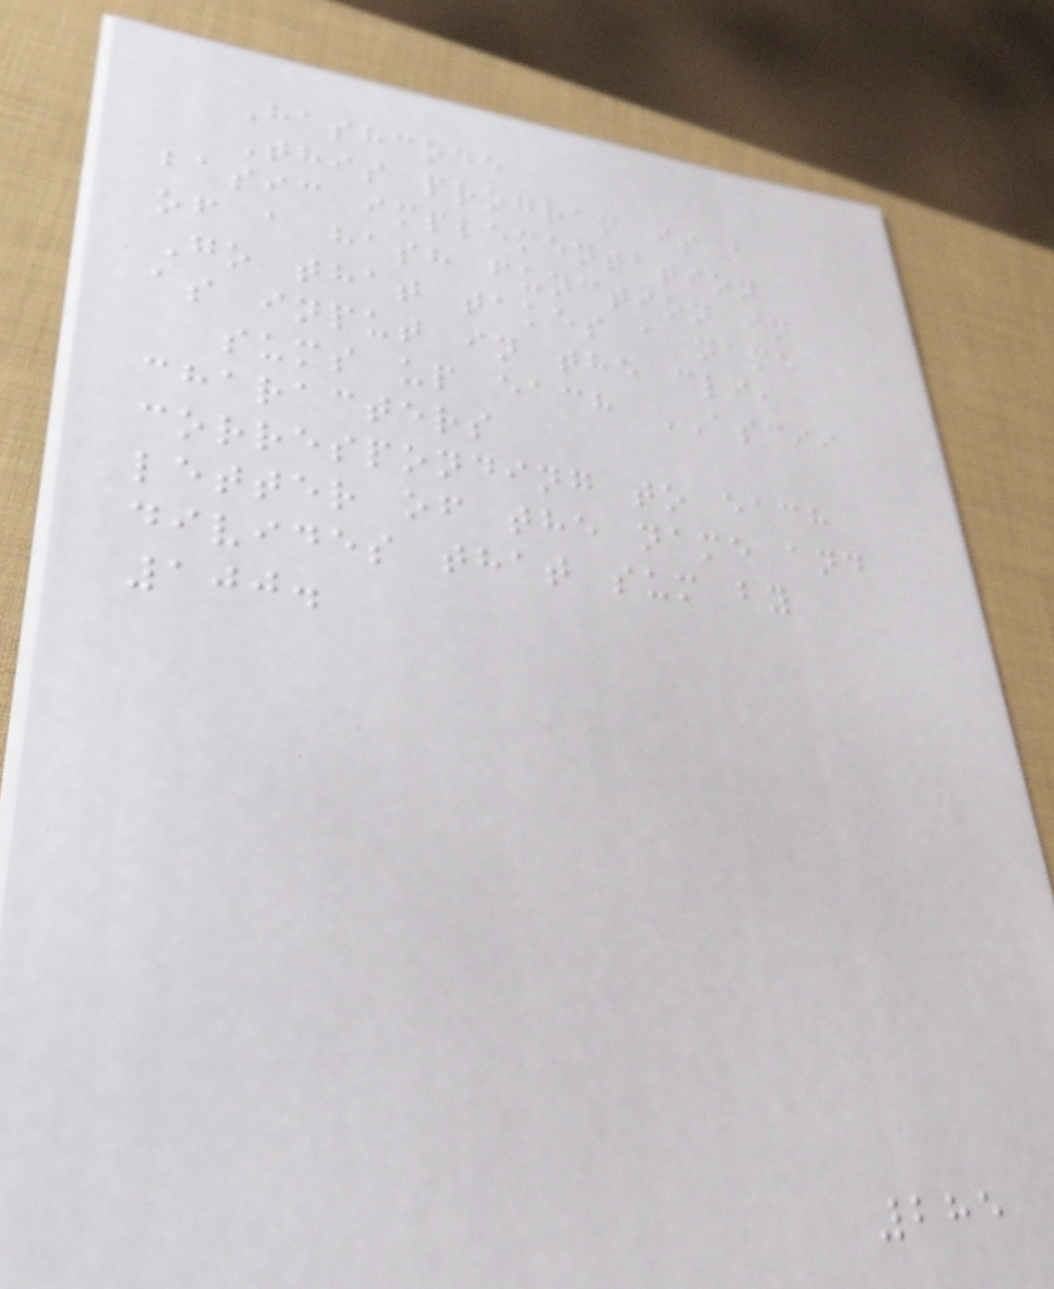Hashcode
This program is a
basic implementation
of a hash function in
Go that takes a name
as input in the cli,
sums up each ASCII
characters
corresponding to each
letter of the name and
divides that sum by
100.
285
